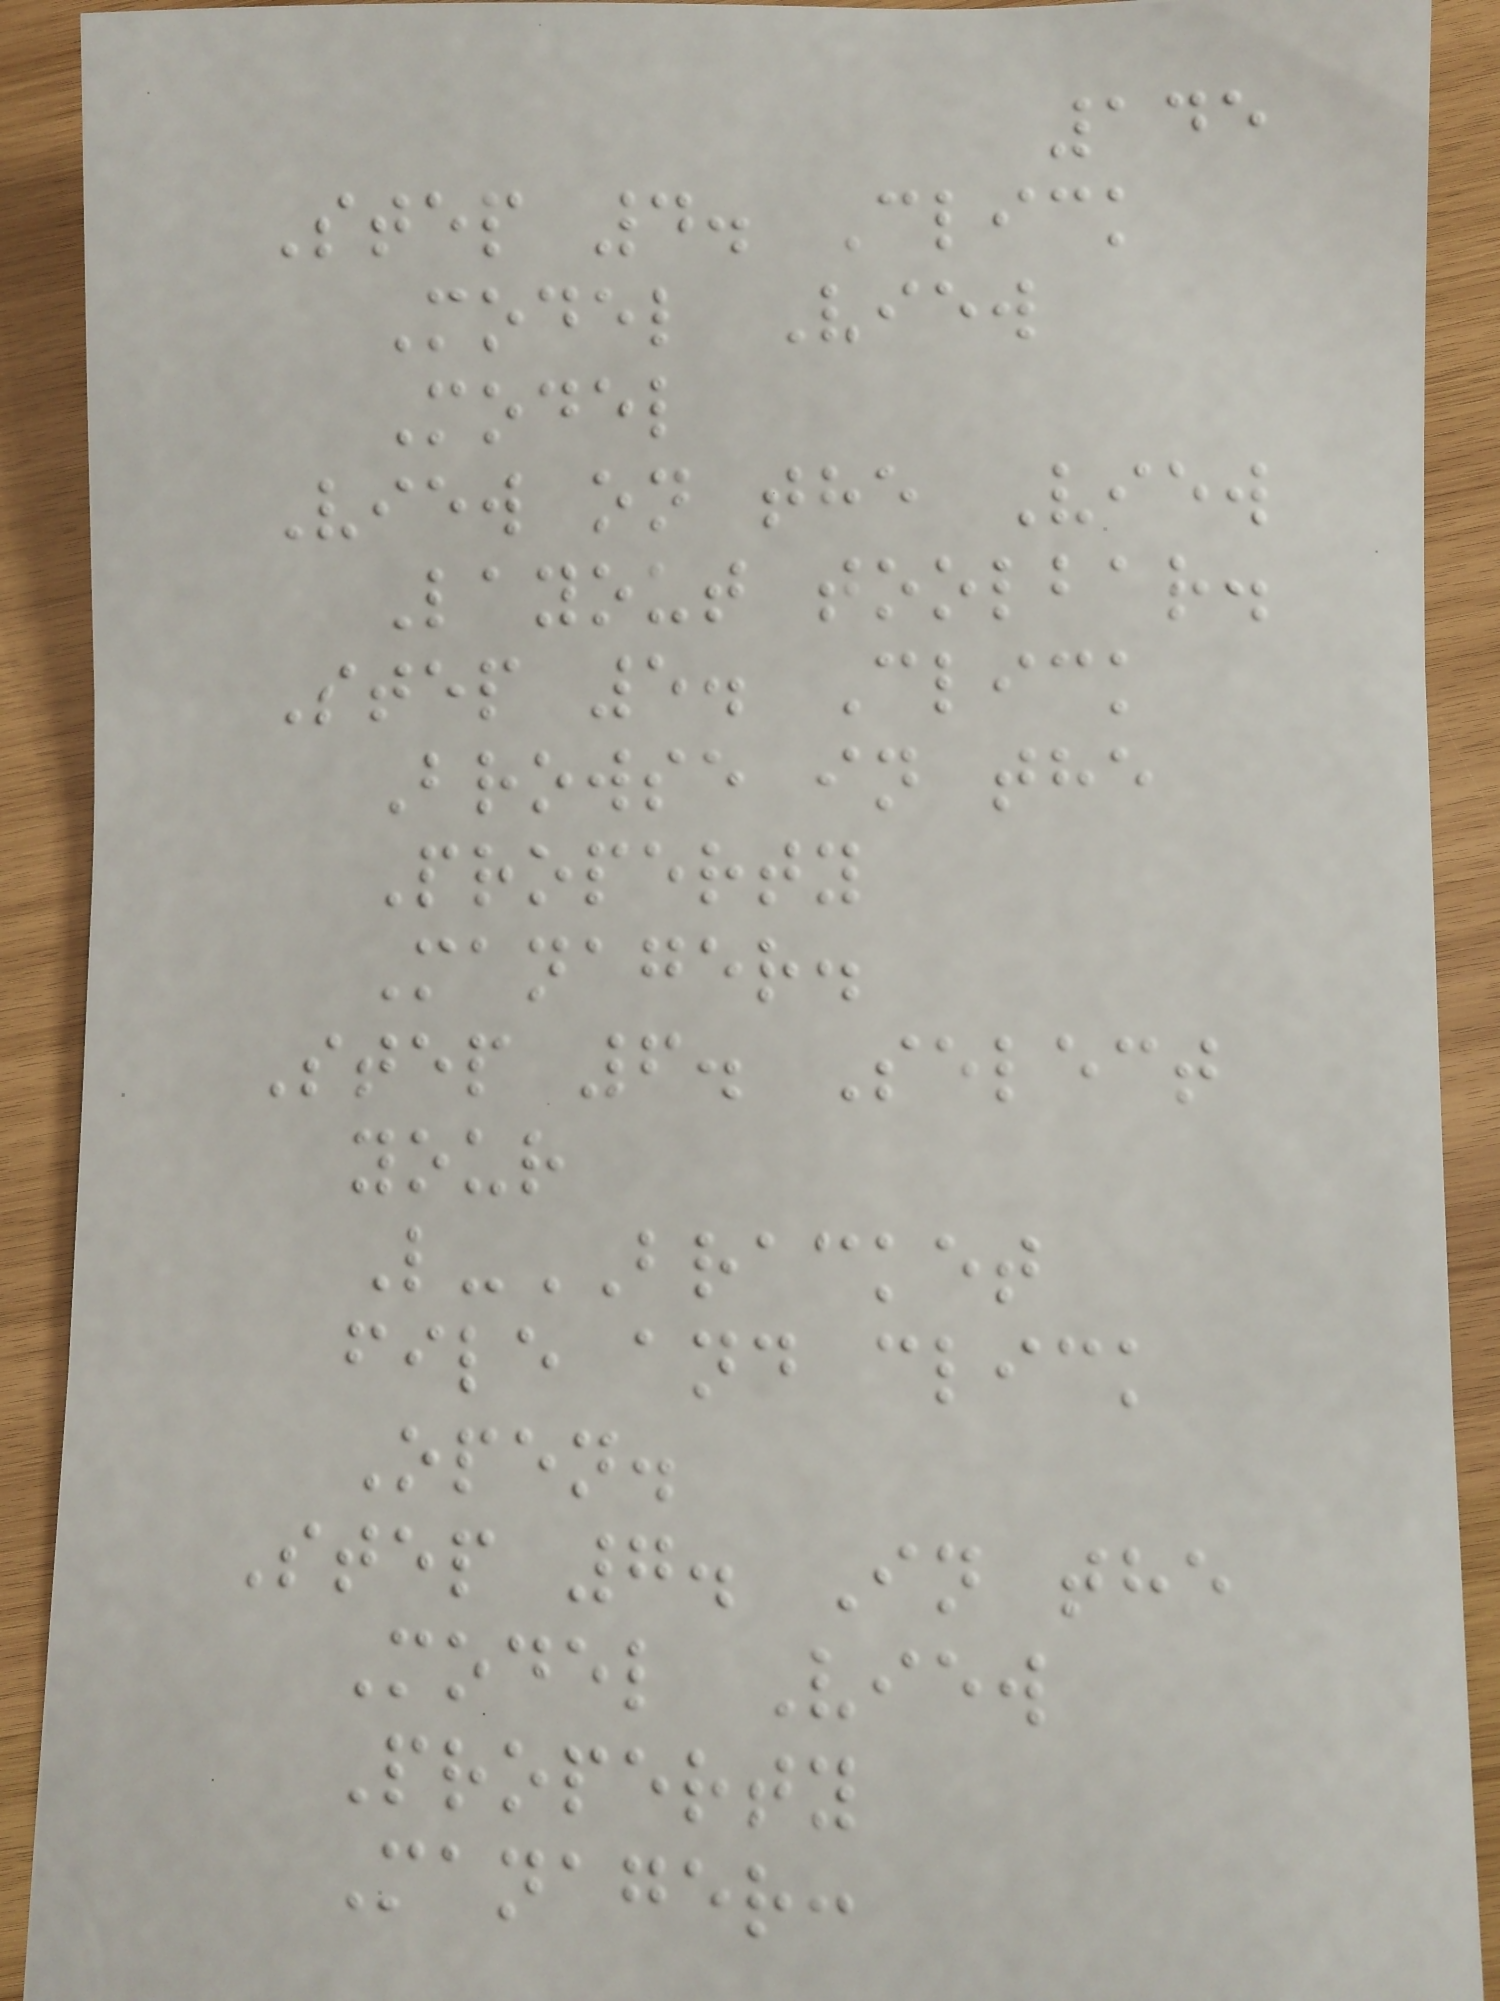145
Step 4. Click
Model View
Model
View on the View
Layout toolbar.
Step 5. Click
Browse in the
Property
Manager.
Step 6. Select
your
L-BRACKET
file and click
Open.
Step 7. In the
Model View
Property
Manager:
